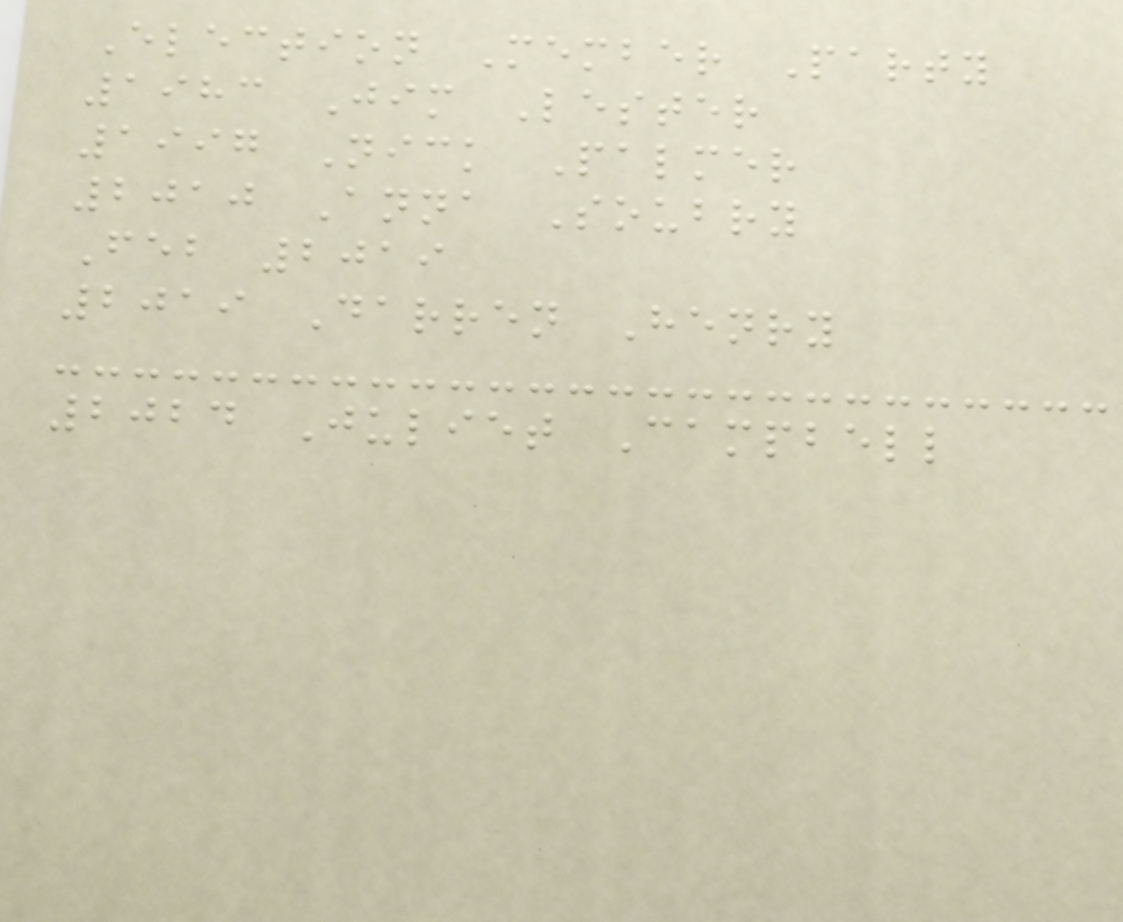Election Member Party
1983 Jim Lester
1997 Nick Palmer
2010 Anna Soubry
Feb 2019
2019 Darren Henry
2024 Juliet Campbell
